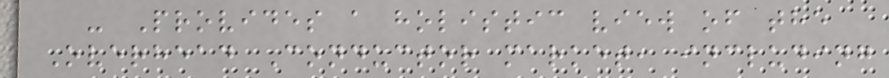- Provides a holistic view of the
Overhead Conductor market, including
